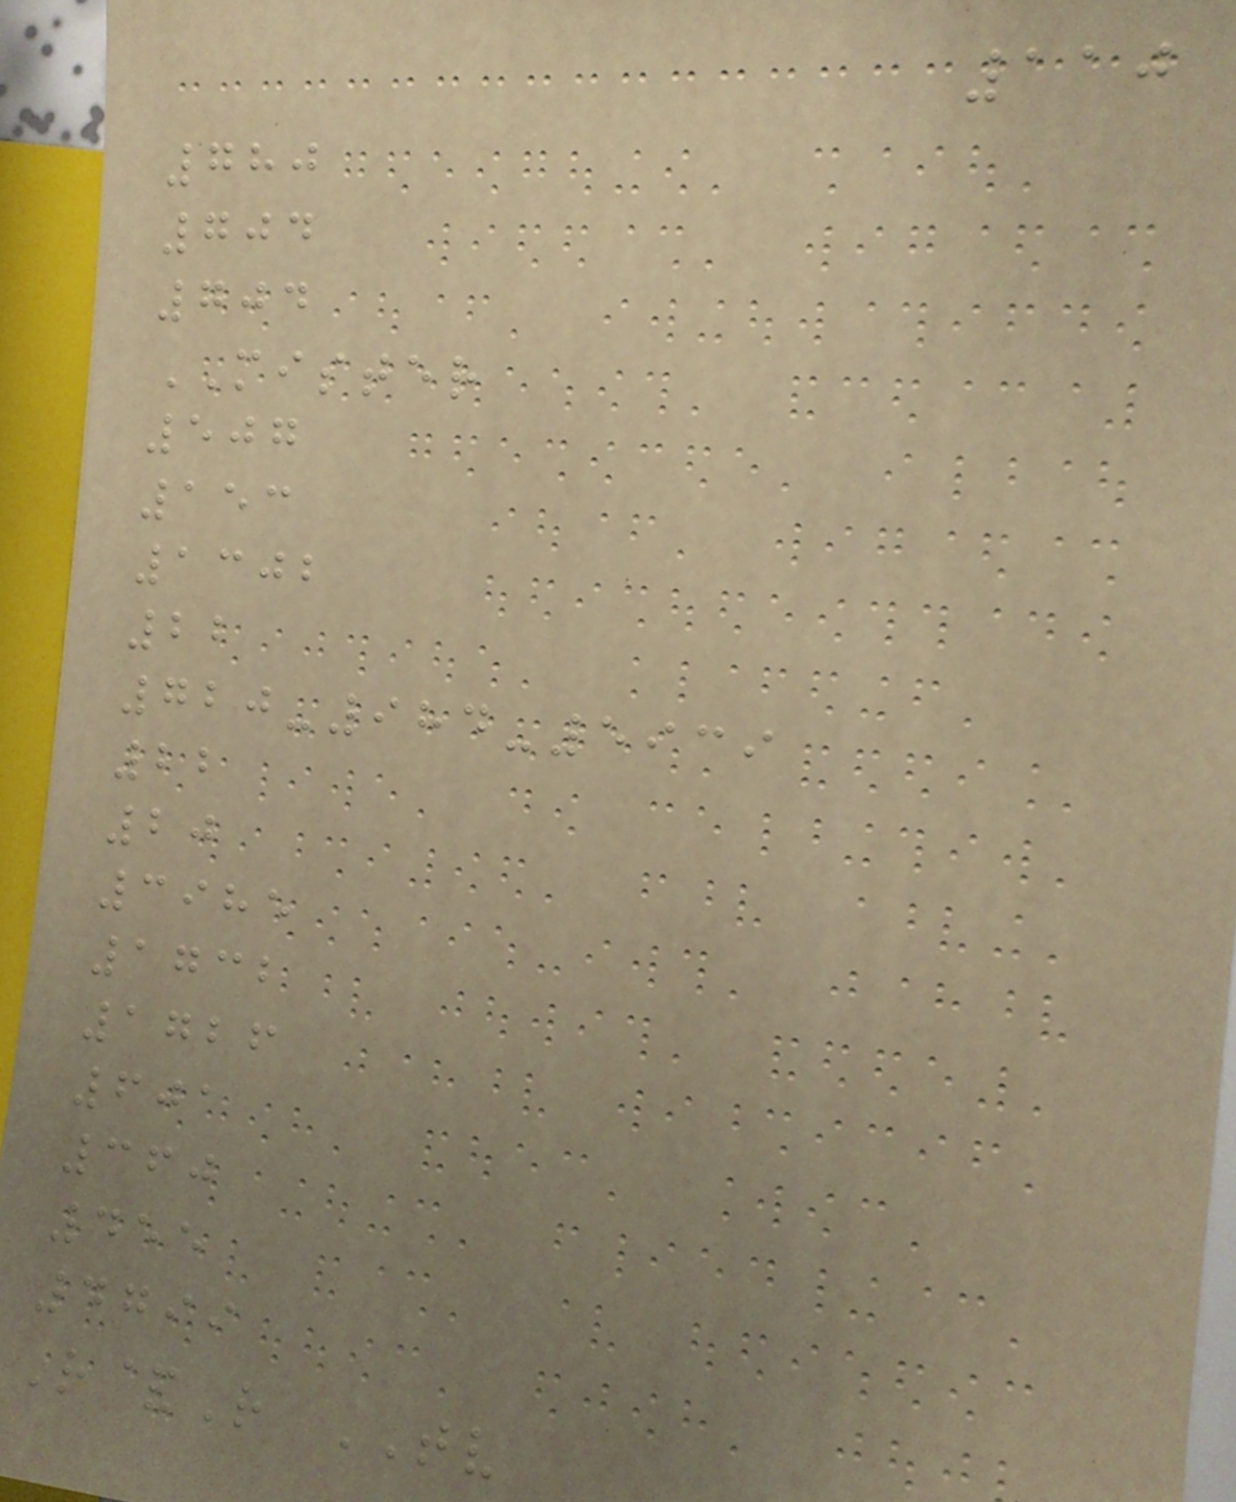110
780
704
704
MISTER
507
153
1302
22
720-984-5939
22
20
3985
1732
1726
601
360
455
4799
R&R TV
